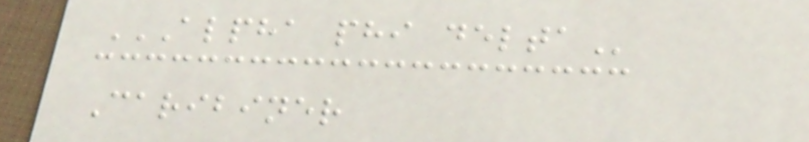ALPHA PHI DELTA
Caribiner
